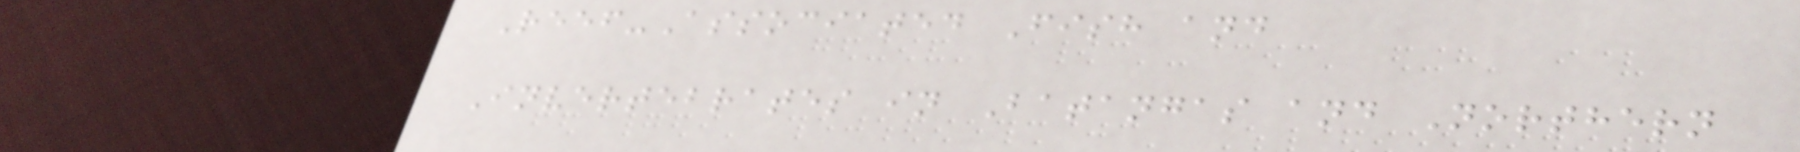Reef-Associated Fish and
Invertebrates in Batangas and Northern
